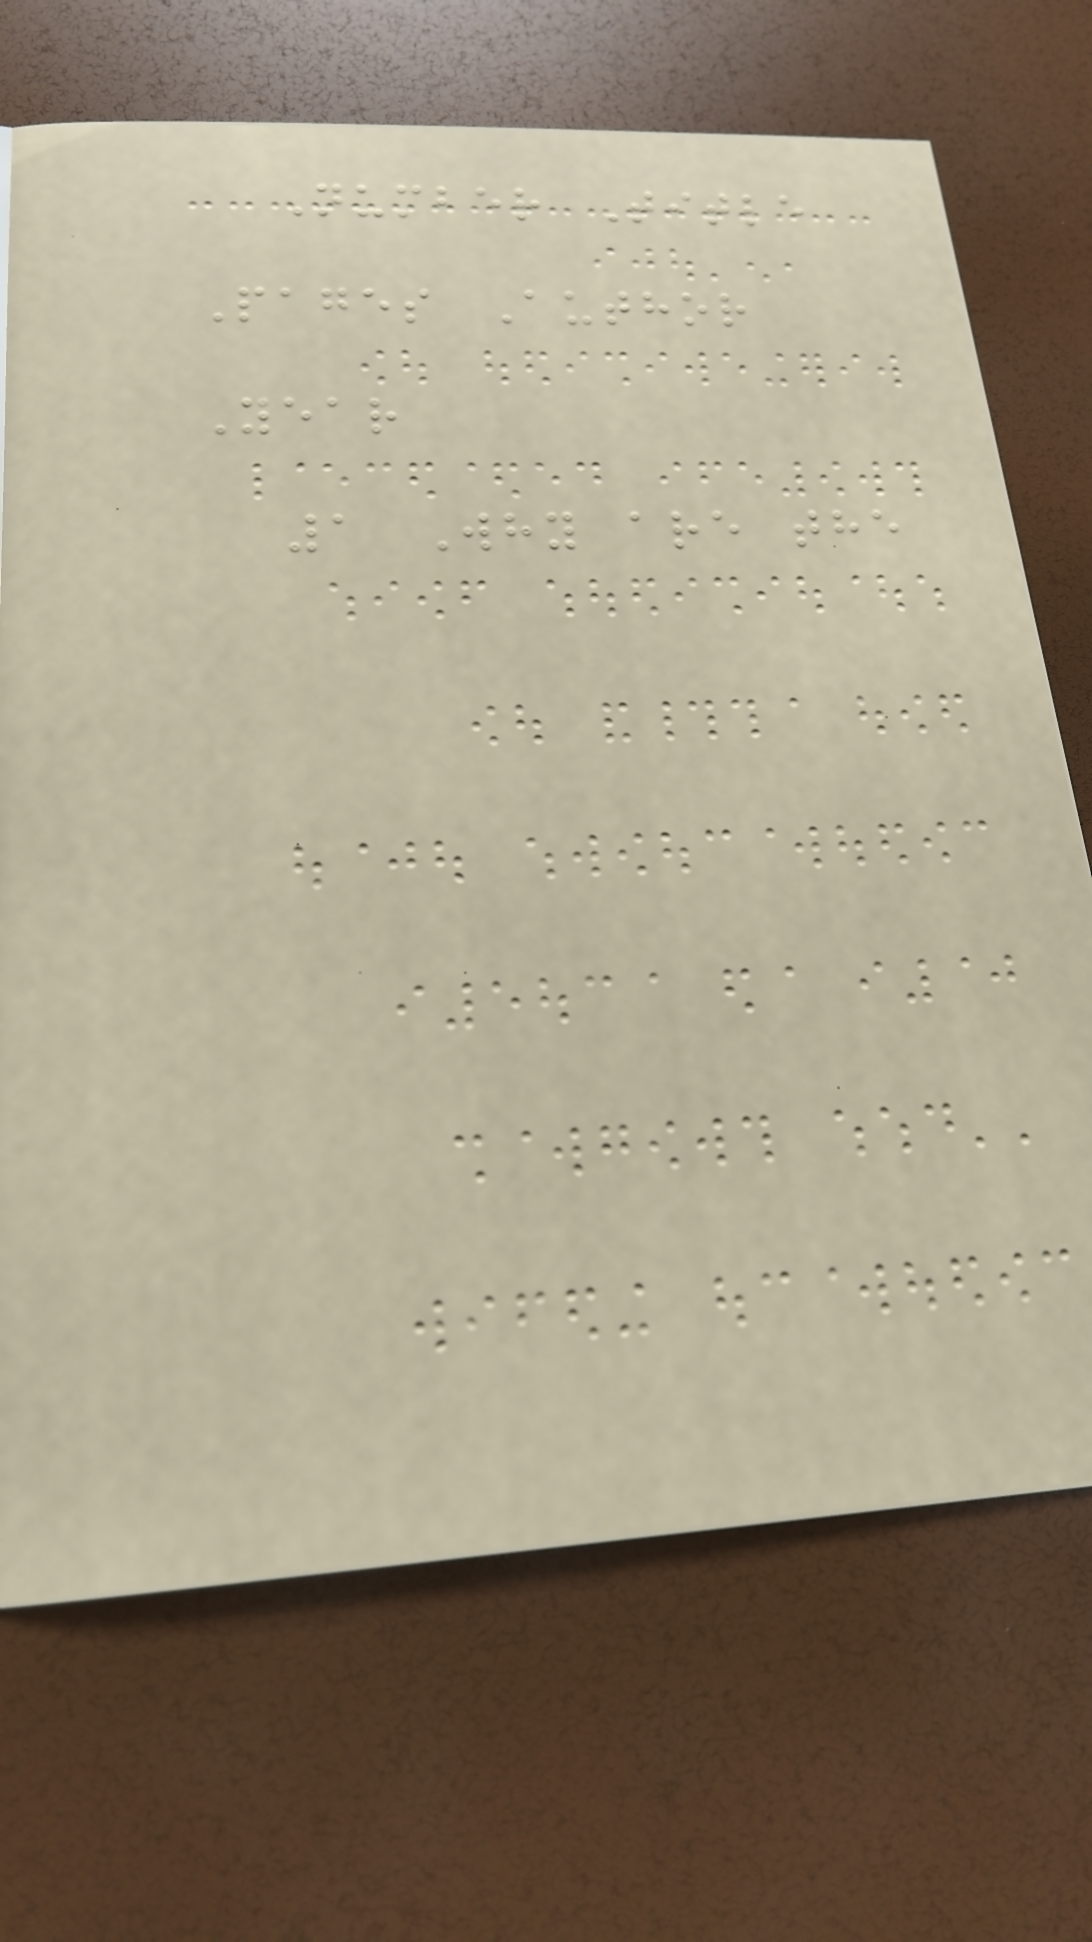Number Title
Pages Author
Year
1 Why are the
